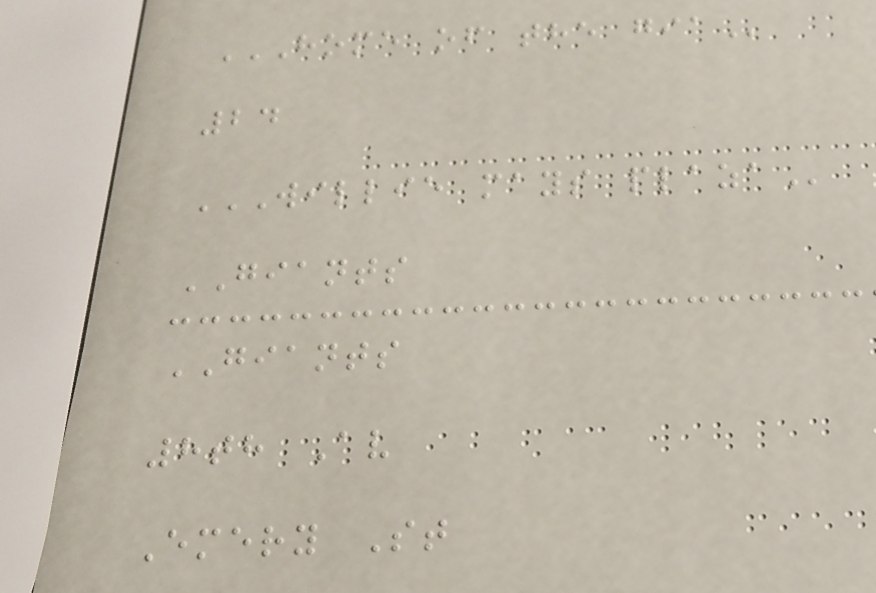HOME OF THE GIA
24
WILLIE MAYS PLAZA
GIANTS
GIANTS
8th Av
Emery St
